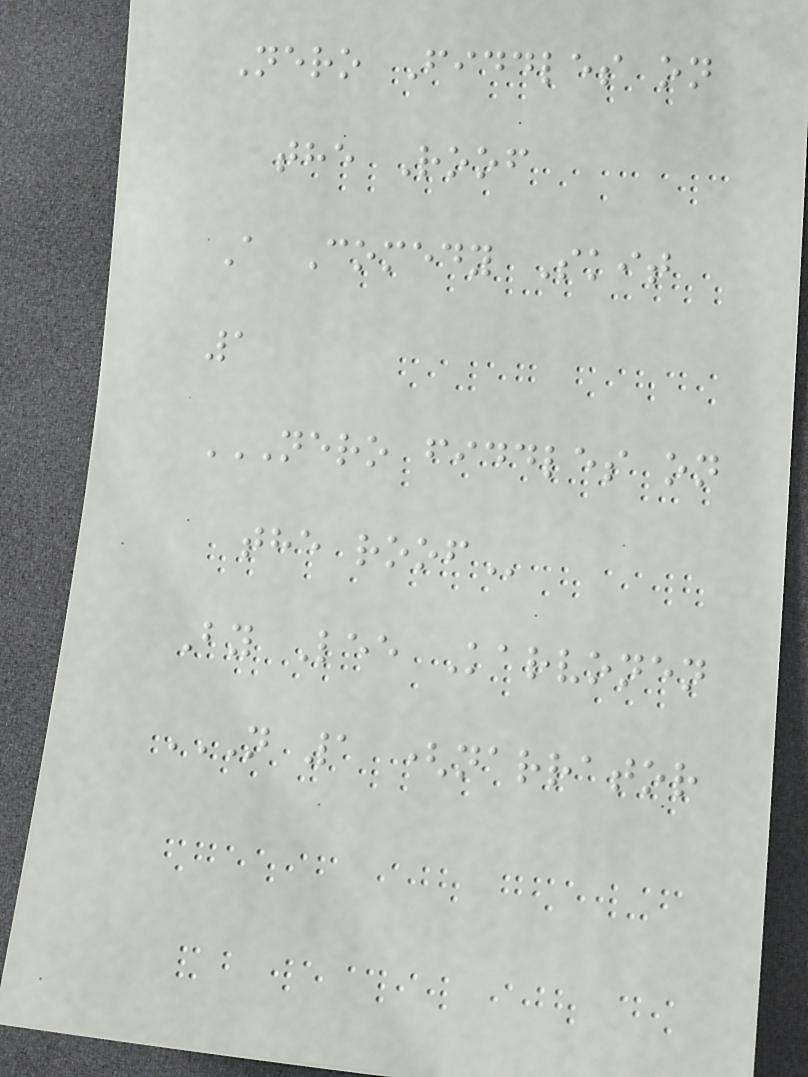Nero Fiddles on
the Roof
A Comedy Skit
1
NERO FIDDLES ON
THE ROOF
By Lee Karvonen
N 1 (NARRATOR
